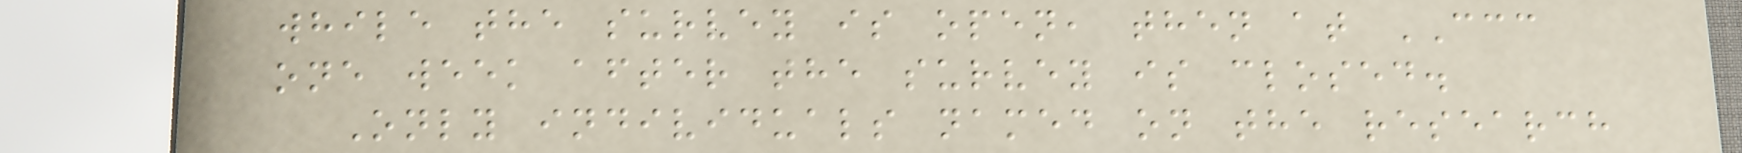while the survey is open, then at CCC
one week after the survey is closed.
Only individuals named on the research
